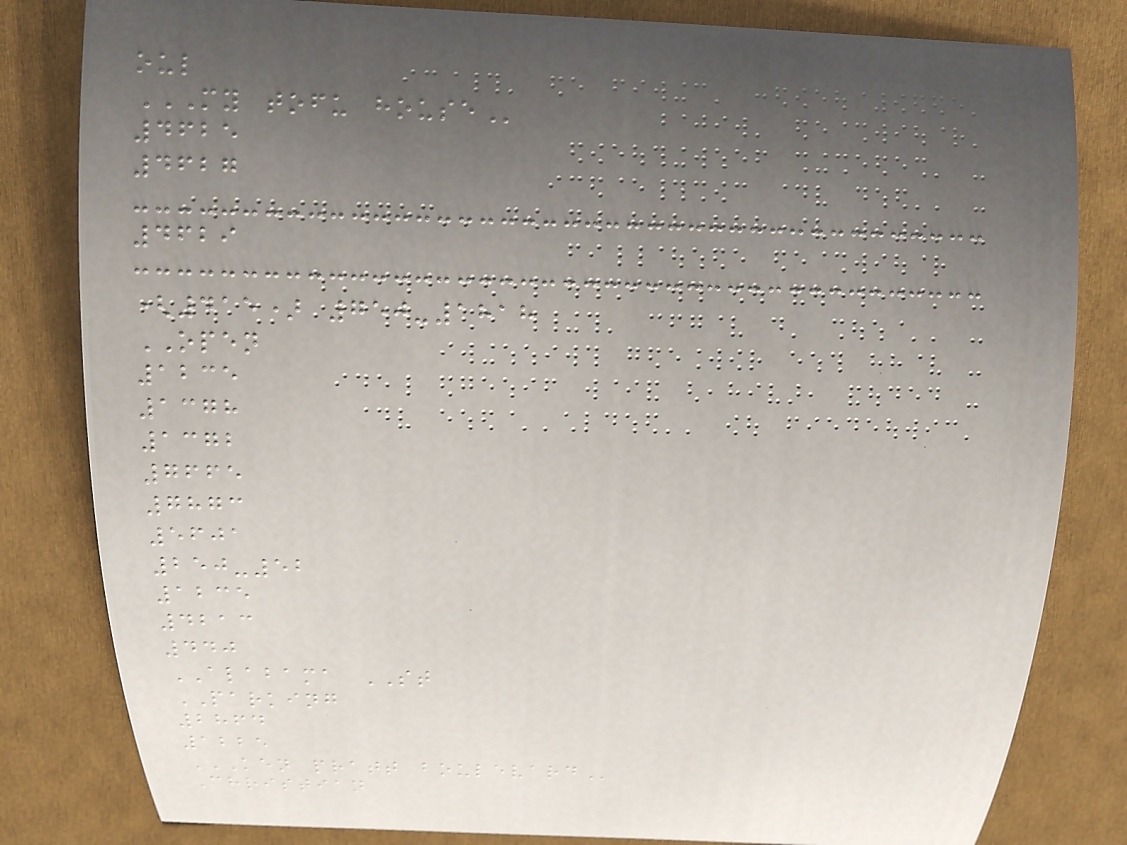oul
MY TOFU HOUSE
4625
4627
4629
(415) 750-1818
OPEN
1235
1378
1372
7665
7873
5601
250-52
1235
4213
440
ALABAMA ST
PARKING
2864
1225
KEN PRATT BOULEVARD
Christian
